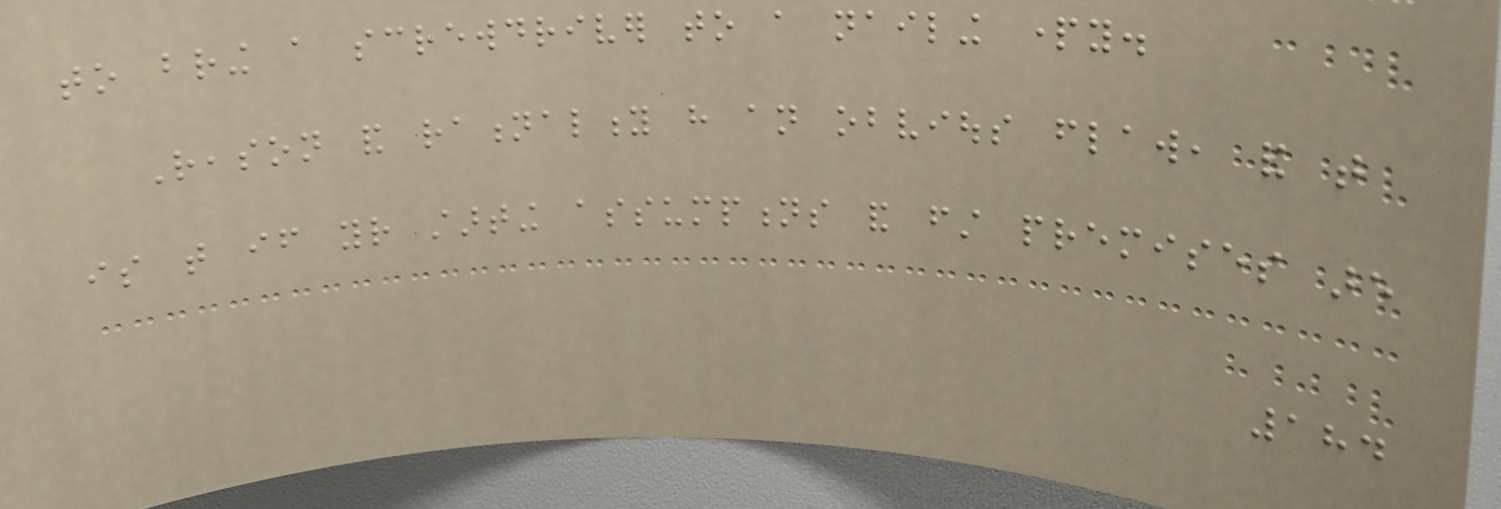to bring a screwdriver to a nailing party.
Reason and rationality have an obvious flaw, and that
is that if your starting assumptions and first premises are
184
